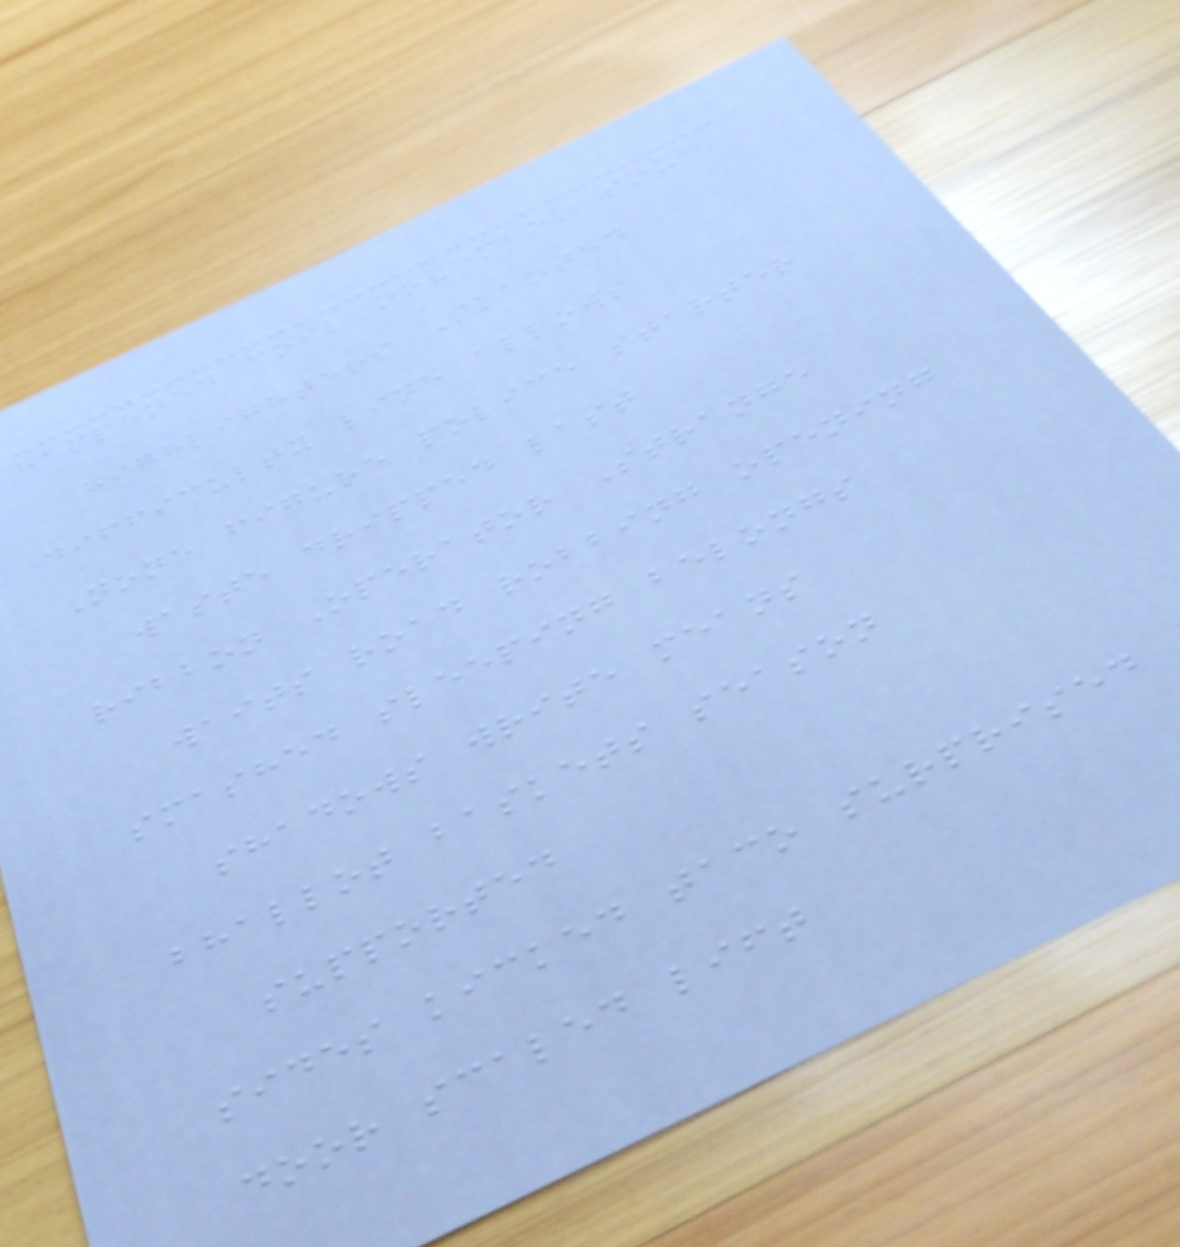happened coil november snug
highlighters Planted
difficulty line allows
None figure police starter
waste dripped last
ribbon Operator Strange
waits road robbing opening
smashed sleeping belongs
shadows write means
bhallot baskets season
supported
sides kicked taco surprised
door scaled lift
